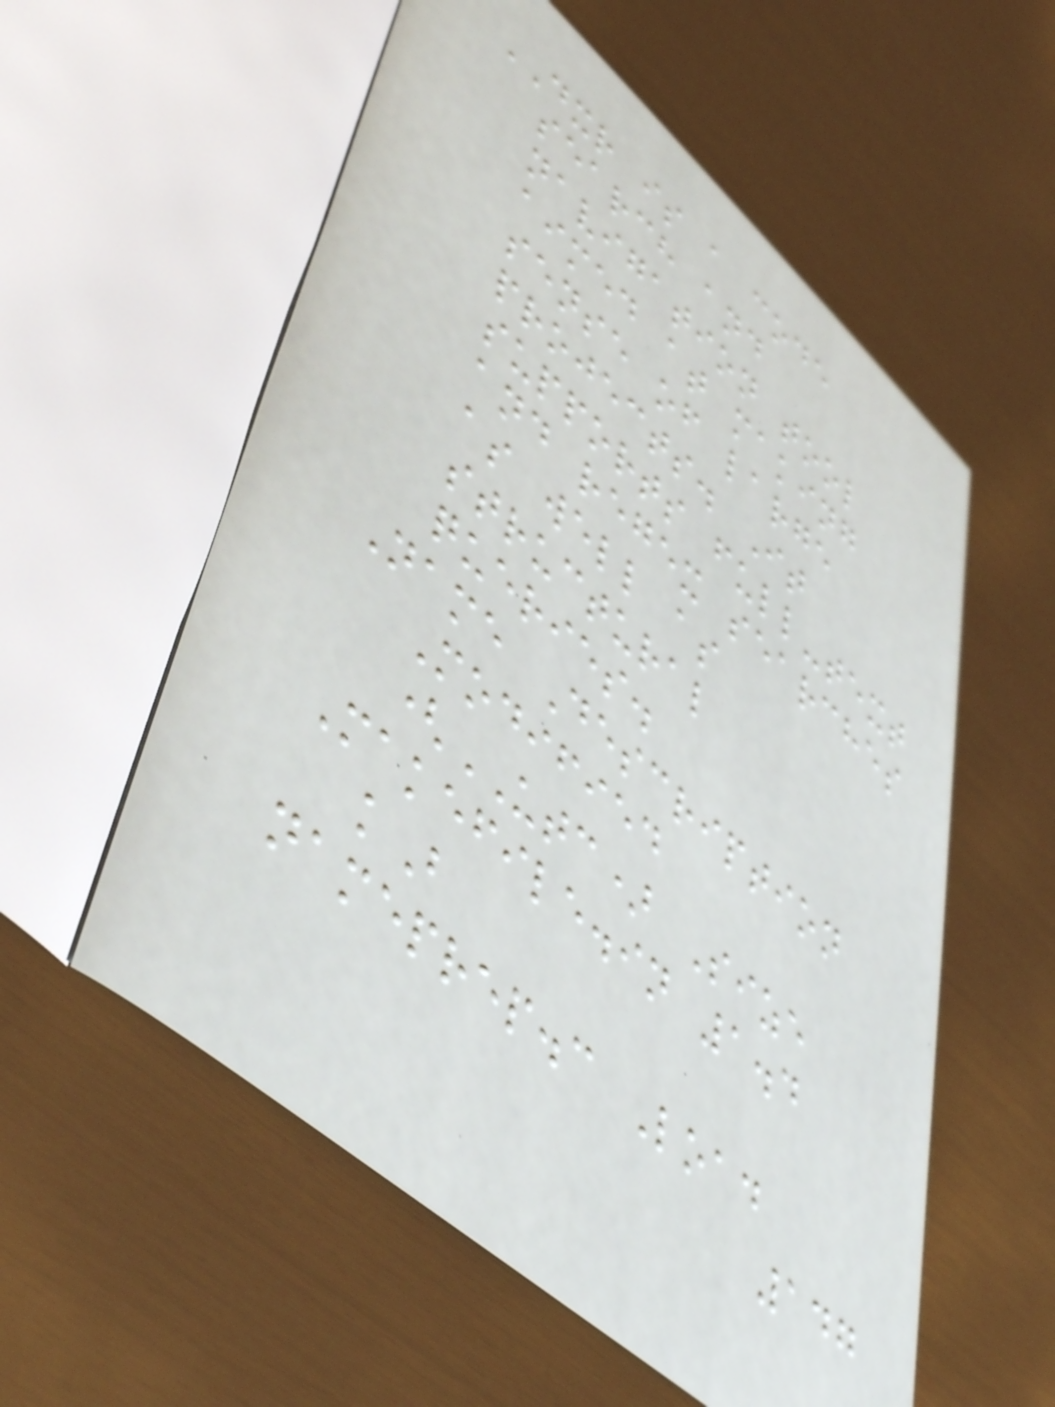DXR is a code
search and
navigation tool
aimed at making
sense of large
projects. It
supports full-text
and regex searches
as well as
structural
queries.
Name Description
Modified
(UTC) Size
Makefile.in 1.4
kB
nameprep.c Load
147
